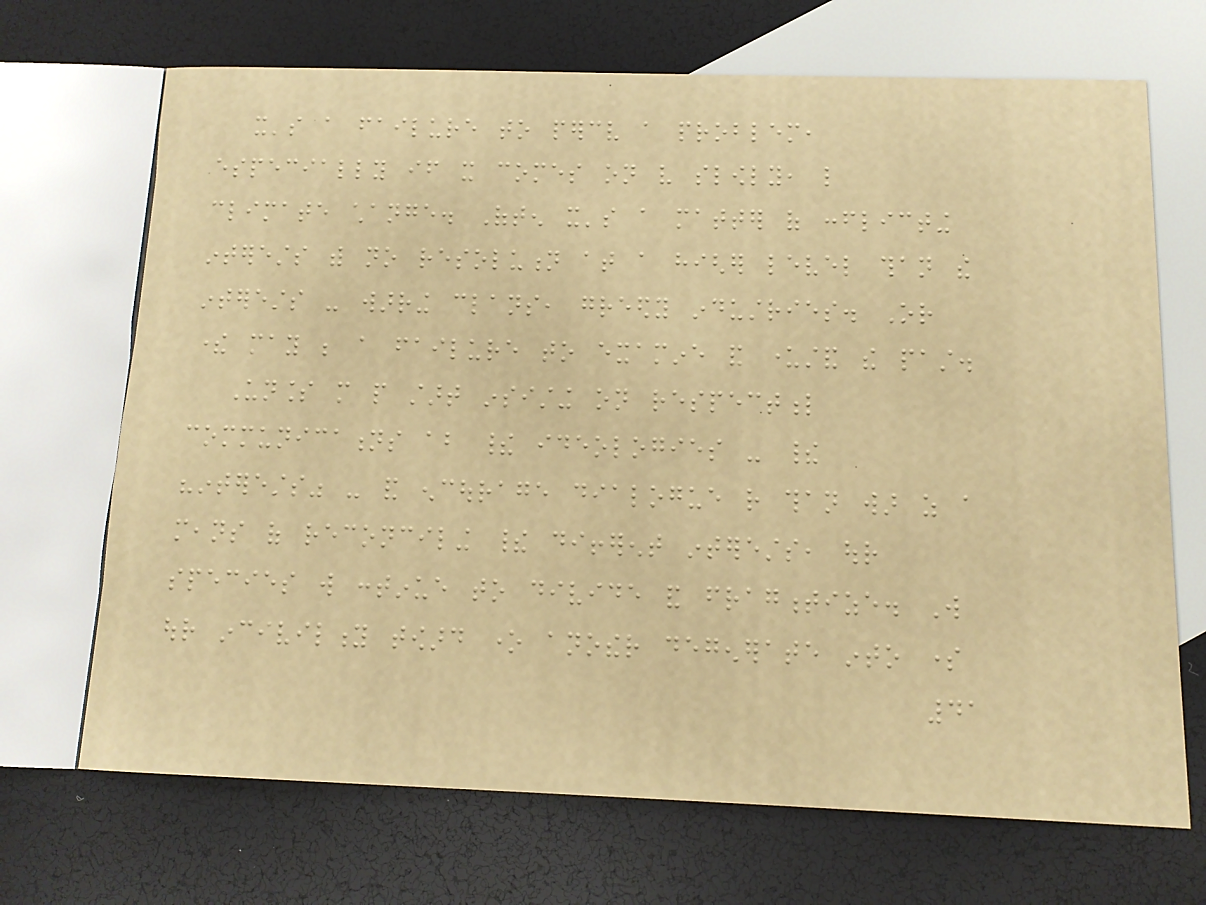it's a failure to perceive a problem,
especially if it comes on very slowly, like
climate change. Often it's a matter of conflicting
interests with no resolution at a higher level than the
interests - warring clans, greedy industries. Or
there may be a failure to examine and understand the past.
Unless more people start insisting on respectful
communications about their ideologies - their
"interests" - and encourage dialogue rather than war as a
means of reconciling their different interests, our
species will continue to divide and fragmentize. Will
our incivility toward one another degenerate into some
41
